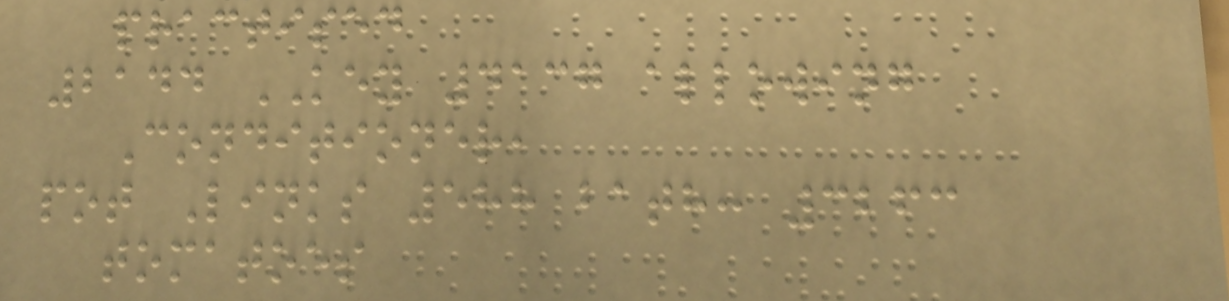practised
2144 KEY 4137 allowing
Conditioner,
pot Links 588 bath: 3263
tomatoes
